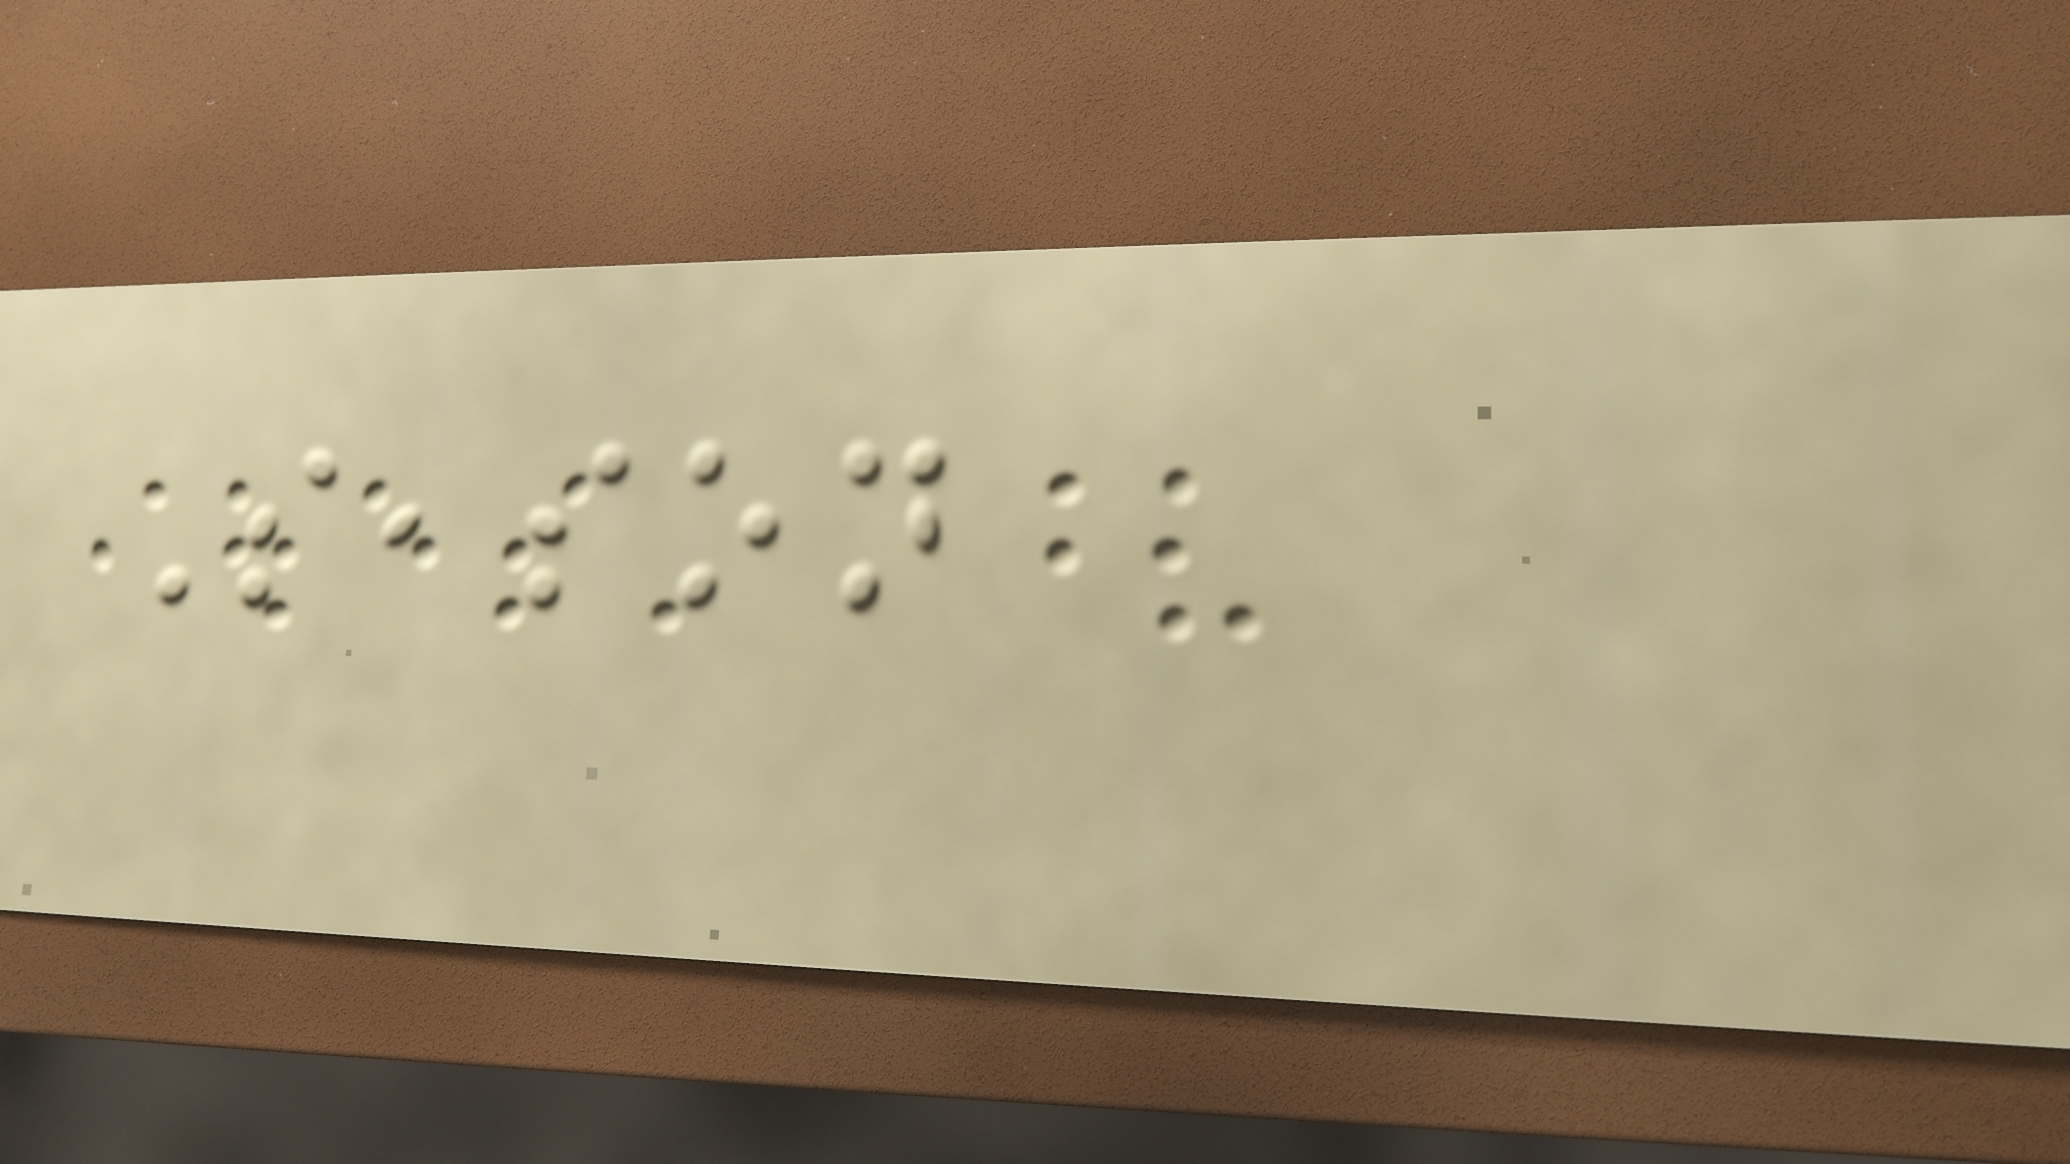Season
